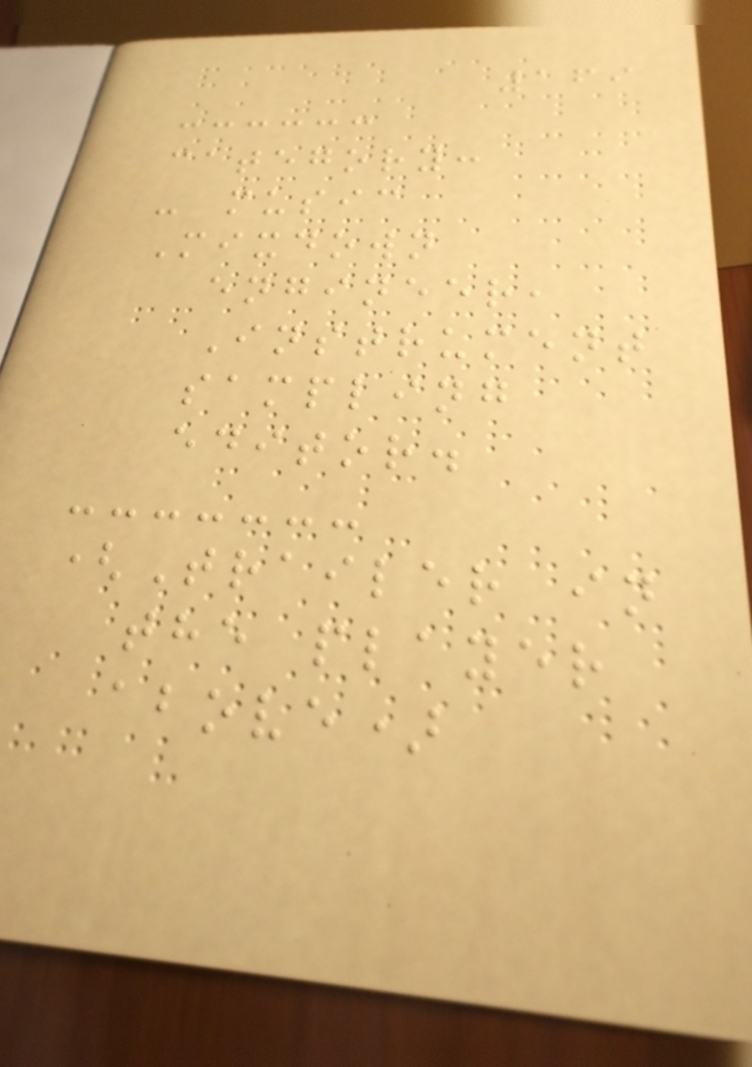169
category:
- music
Mixdown
engineer,
Instrument
sampling
editor.
(Trailer in
the player
above)
